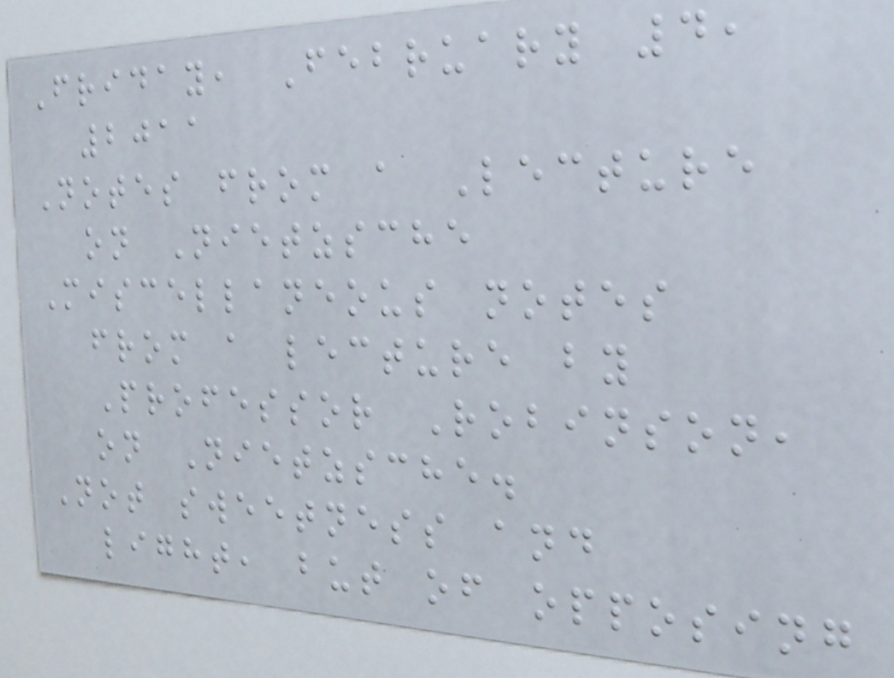Friday, February 4,
2011
Notes from a Lecture
on Nietzsche
Miscellaneous notes
from a lecture by
Professor Robinson,
on Nietzsche.
Not sweetness and
light, but of opposing
